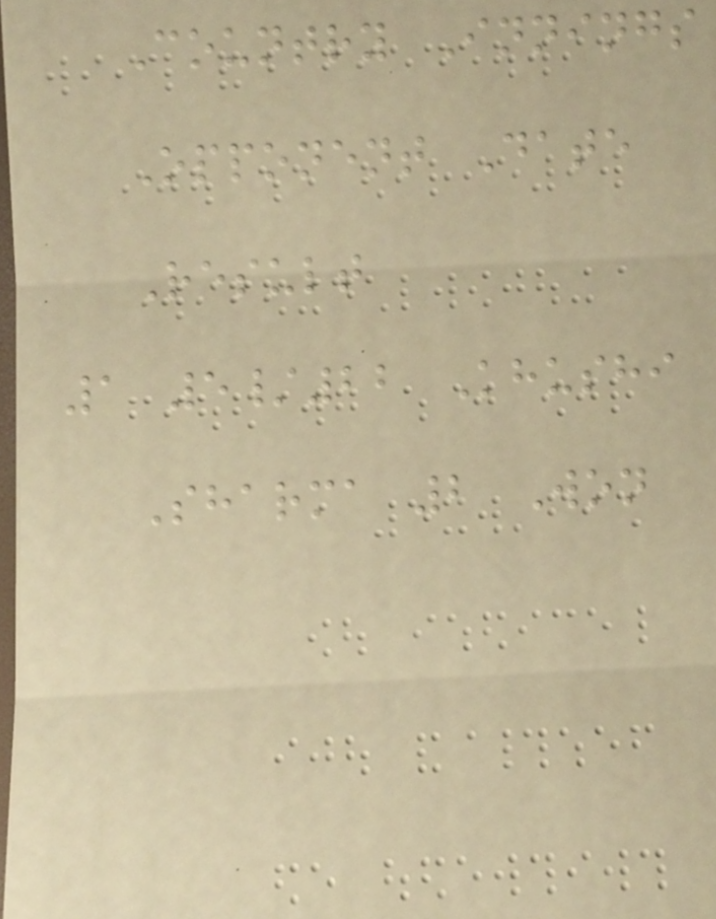Country Innings
Opponent Date
Result
1 5/22 Khushi
Sharma 2 Won
